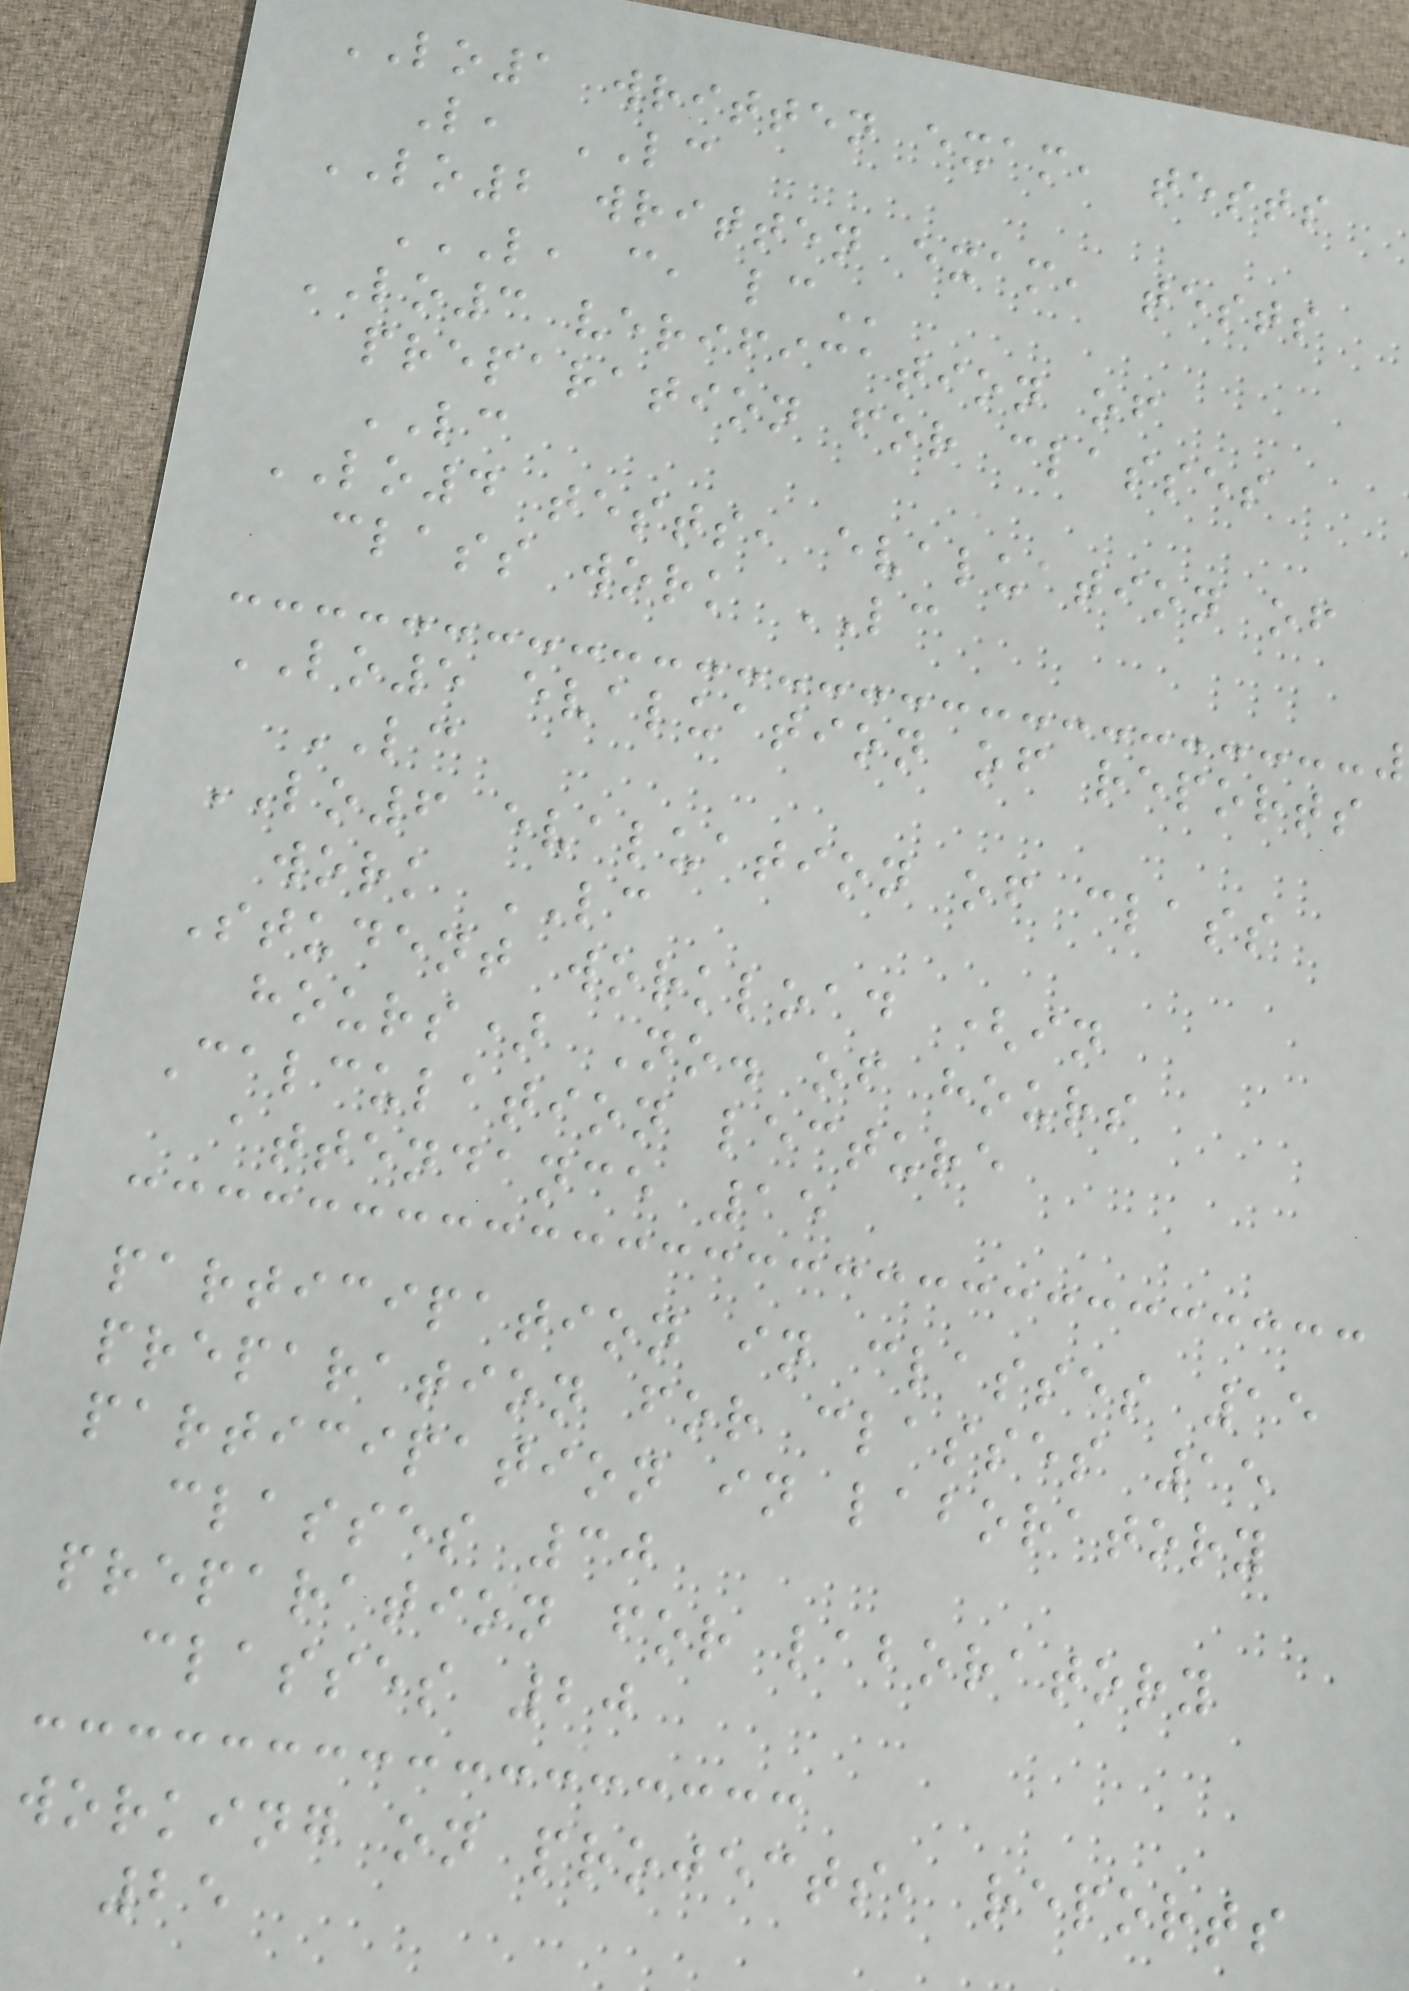LO1 written exam, tests
L, LC
LO2 written exam, tests
L, C, LC
LO3 verification of
preparation for classes
LC
LO4 tests, evaluation of
class work LC
LO5 evaluation of reports
LC
LO6 evaluation of class
work LC
Student workload (in
hours) No. of hours
Calculation lecture
attendance 15
participation in classes 15
preparation for classes 15
participation in laboratory
classes 30
preparation for laboratory
classes 20
working on projects, reports
25
